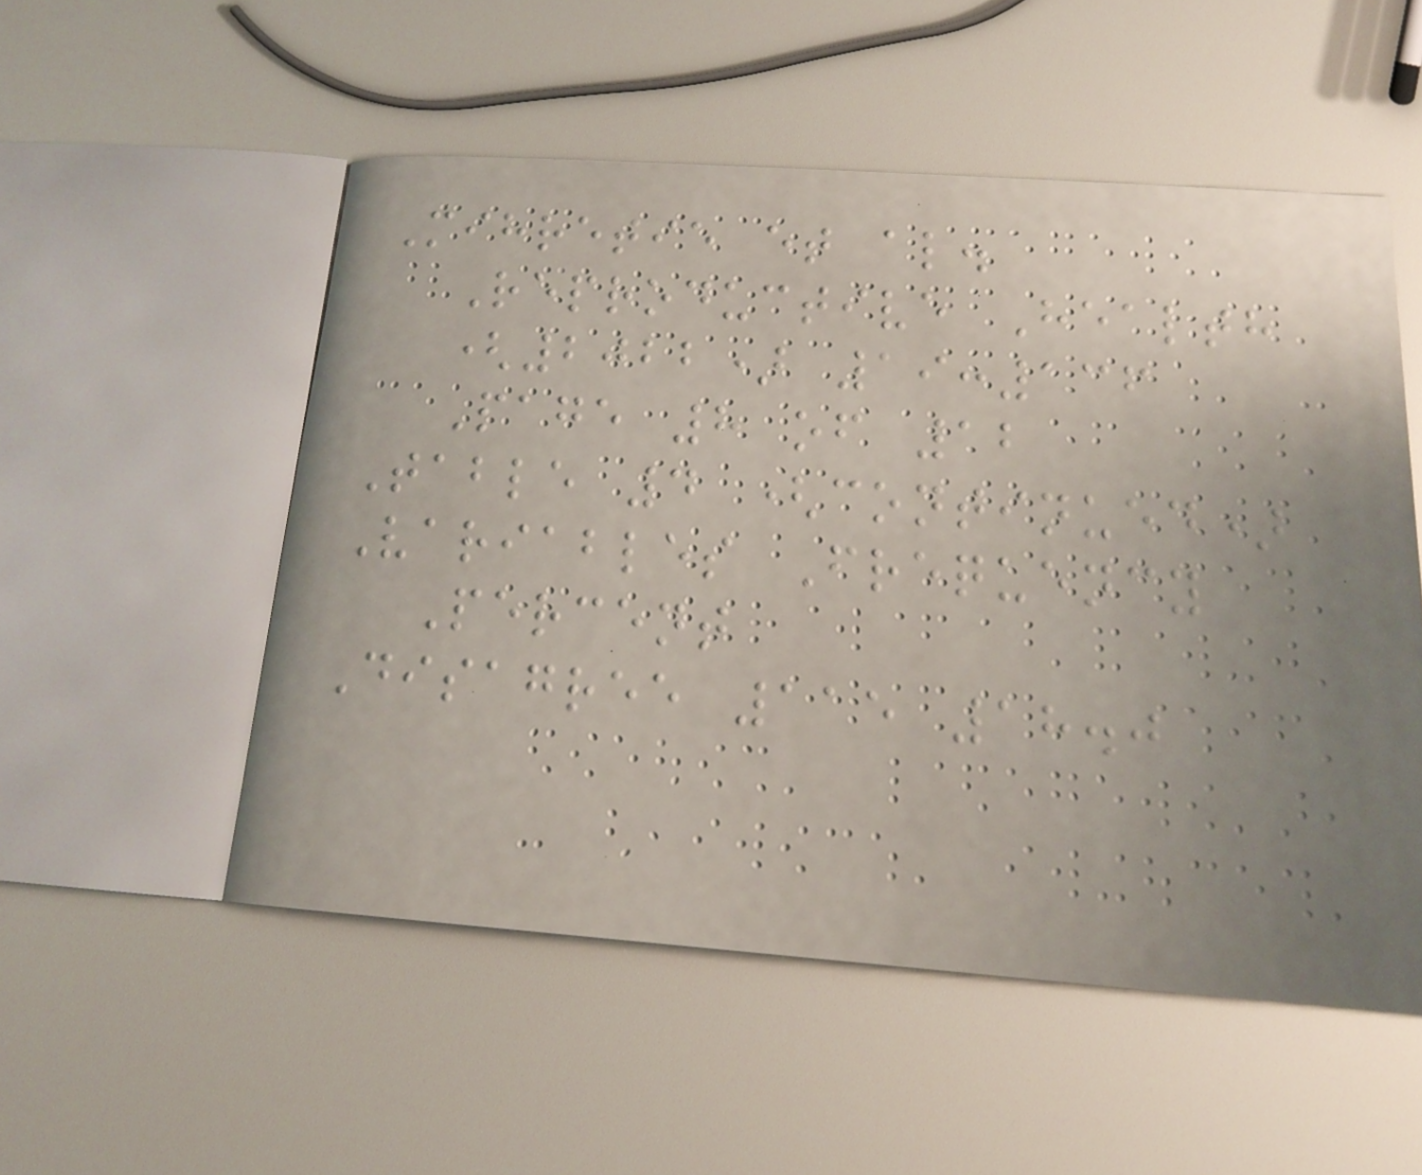Mihretie et al.
Reproductive Health
(2022) 19:136
Page 8 of 12
Table 4 (continued)
Variables Frequency
Percent
Disagree 115 18.0
